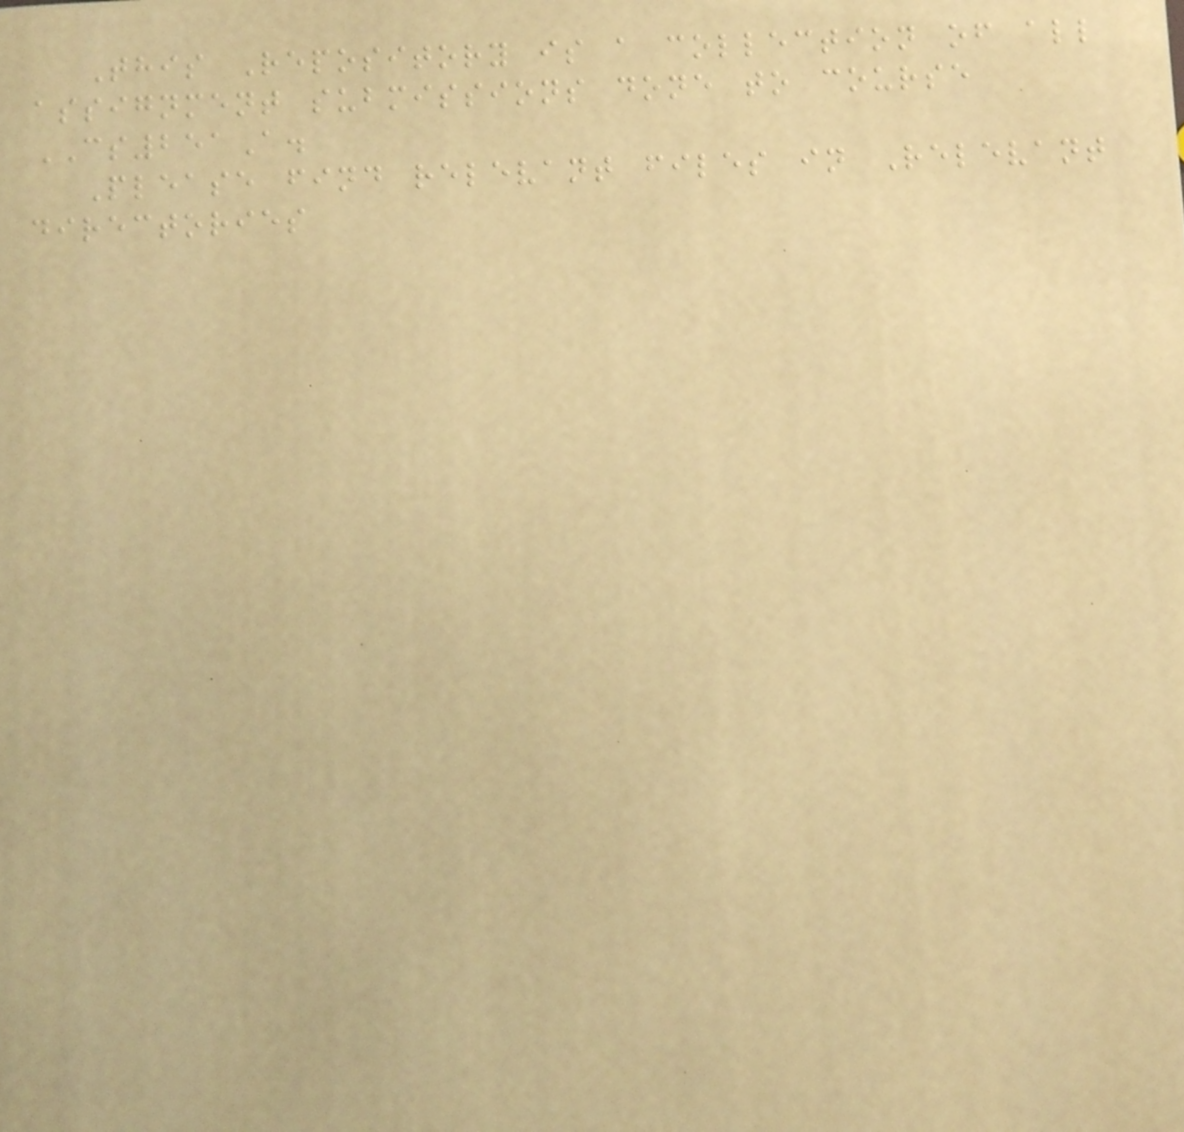This Repository is a collection of all
assignment submissions done to course
CS251A.
Please find relevant files in Relevant
directories
